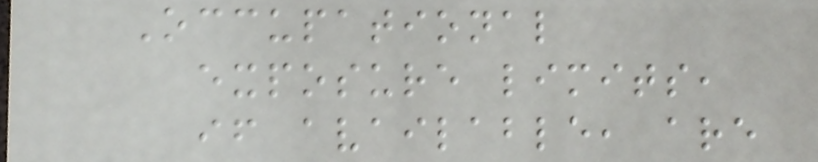Occupational
exposure limits,
if available, are
